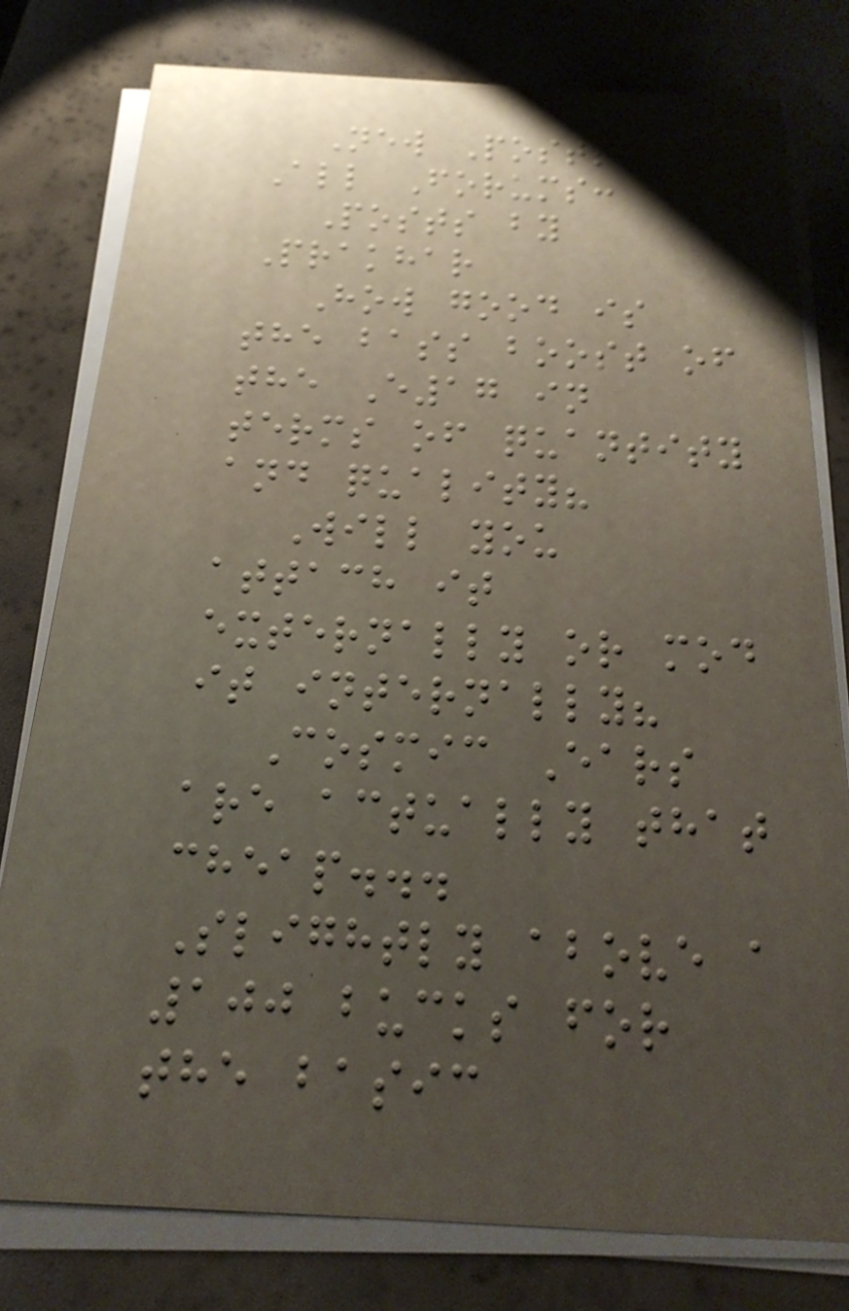New Posts
All Forums:
Posts by
Prakhar
How good is
the bass boost of
the E17 in
terms of quantity
and quality?
Will you
attach it
externally or mod
it internally?
Cosmic Ears
are actually that
cheap...
Slightly above a
100 bucks for
the basic
